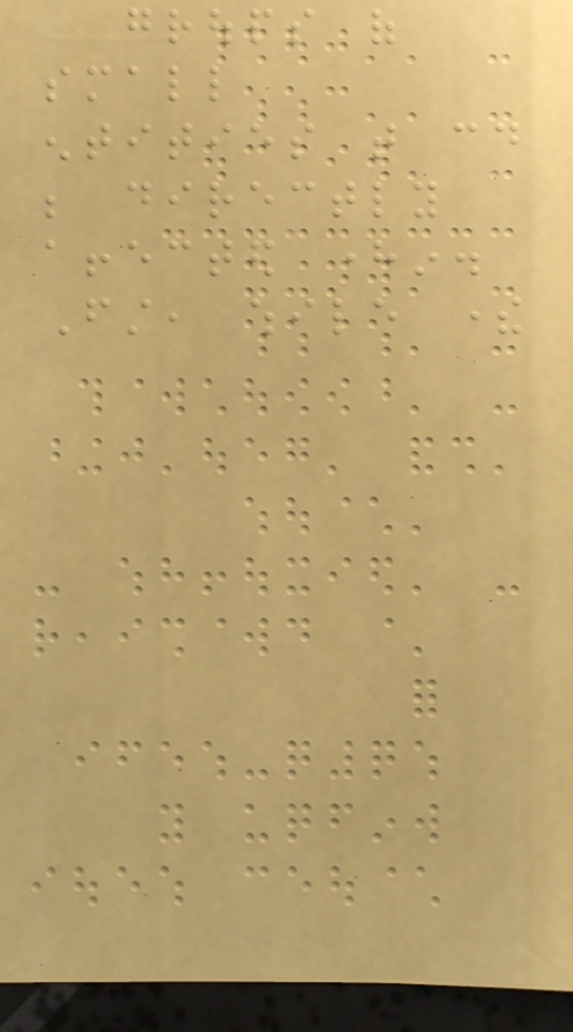groups of
small
entities that could
be directly
affected herein.
First, while there
